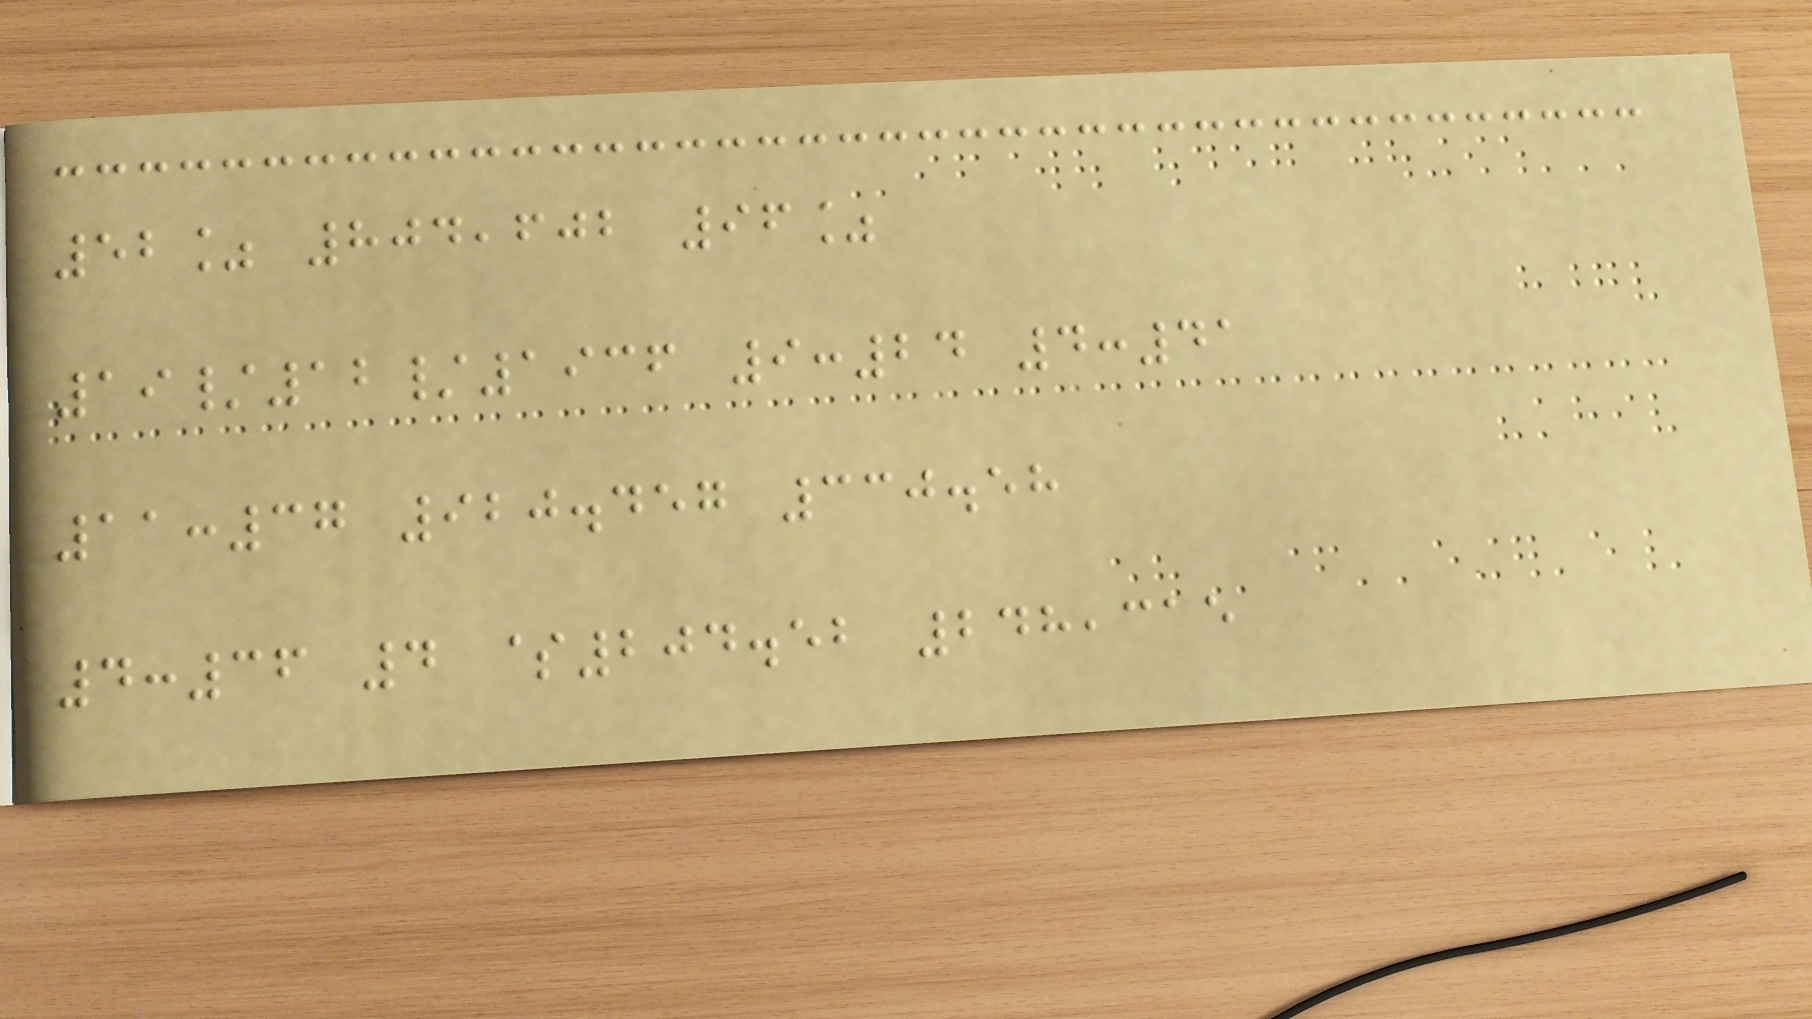52% 804,602 96%
19/12/1936 9:24 4:41
11:37 920.457 330.58
4:36 4 $204.52 248,315
